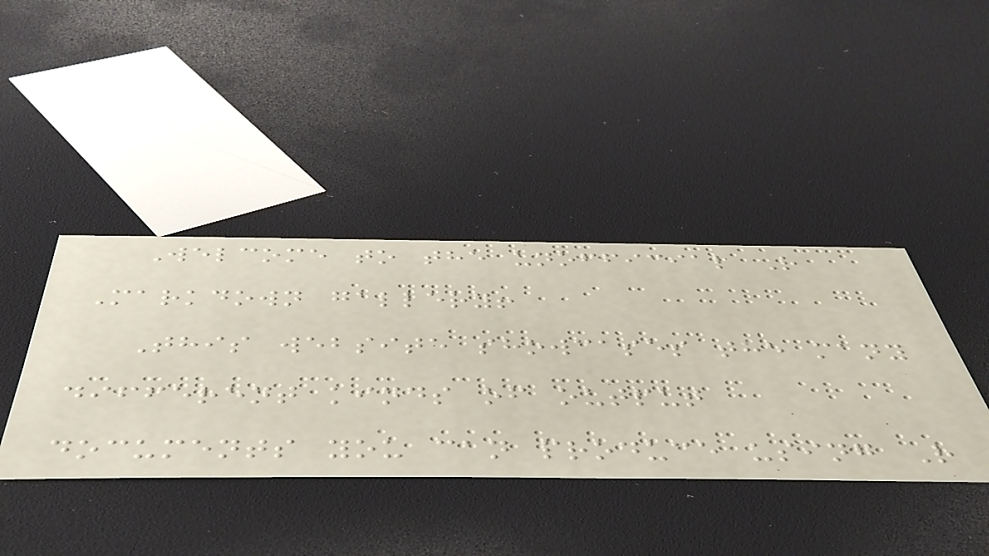Welcome to the unofficial R
Markdown gallery!
This website showcases the many
different kinds of output
documents you can produce using R
